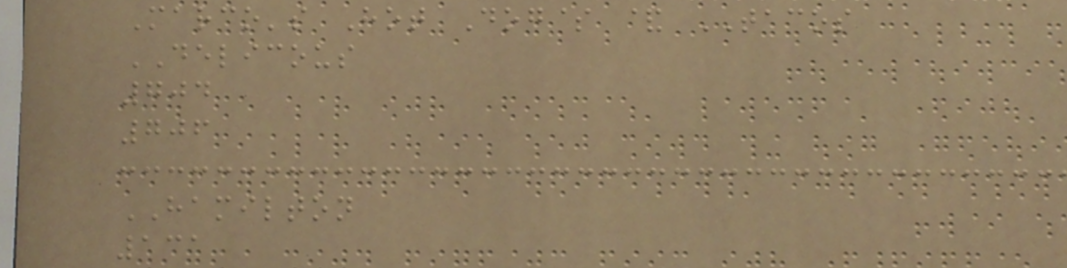Marco's Hot Dog$ & TACOS
DELICOUS
704
706
HAMILTON
131
